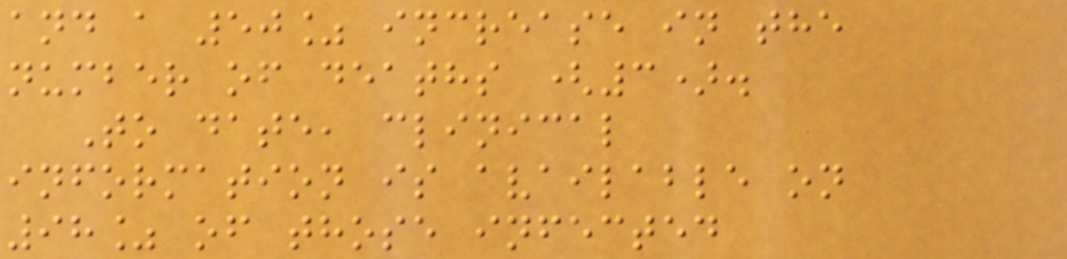and a 50% increase in the
number of deaths (3).
To date, clinical
information is available on
98% of those infected
